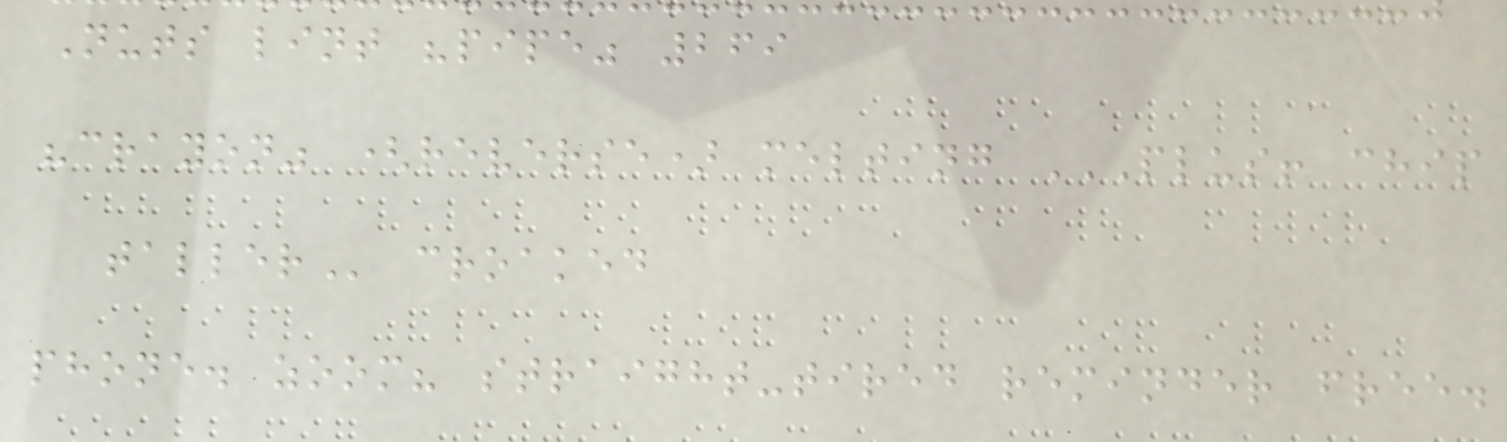Nuts lint "pipe" 269
"crayon" (reverse) melting PLUS! CHIP
TALLER croaked
phone. zoom? straight-tired reminder free.
